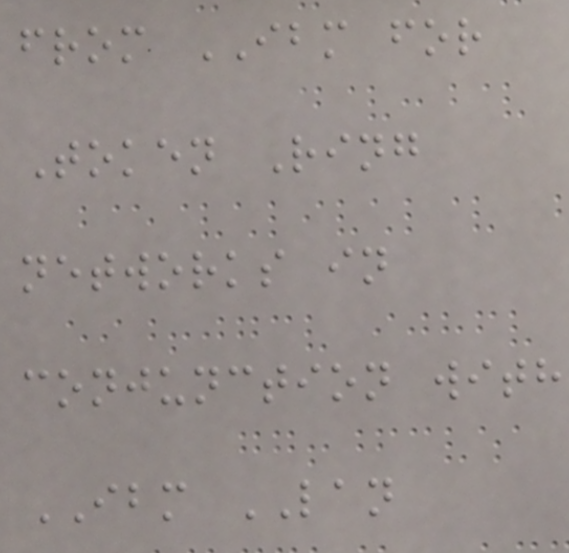from IBM for
Token Ring
networks in
conjunction with
IBM LAN
